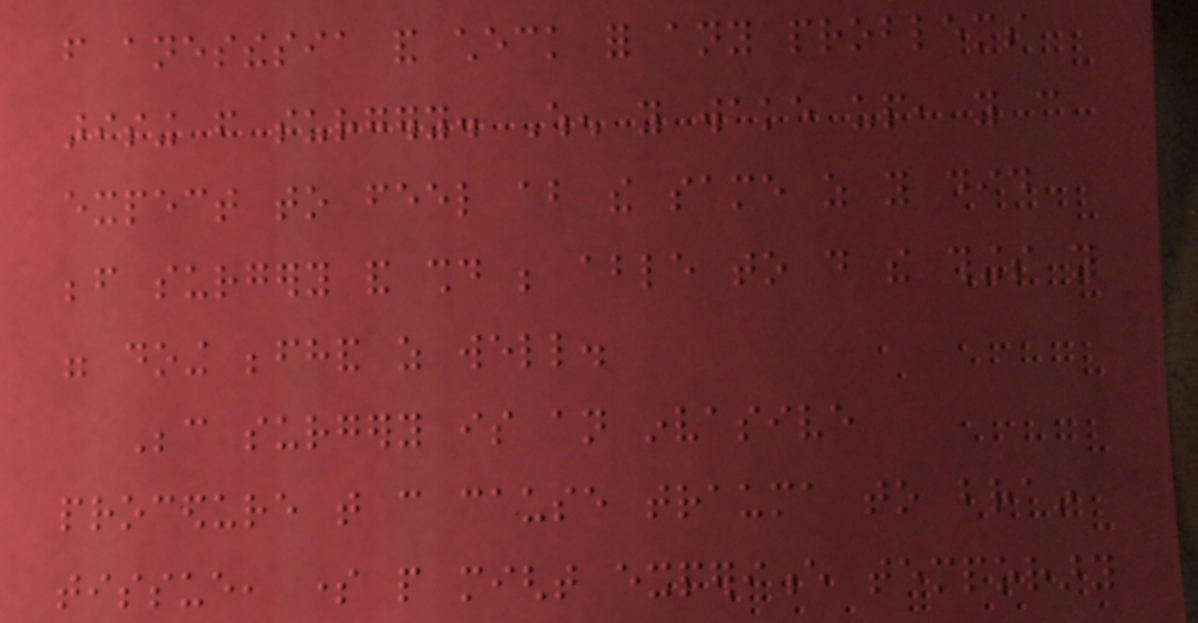from anesthesia and check for any problems
arising from surgery. When you wake up, you can
expect to feel about the same as you did
before surgery and should be able to do the things you
were doing beforehand as well.
Because surgery is an invasive
procedure that can cause trauma to brain
tissue, some people might experience temporary
